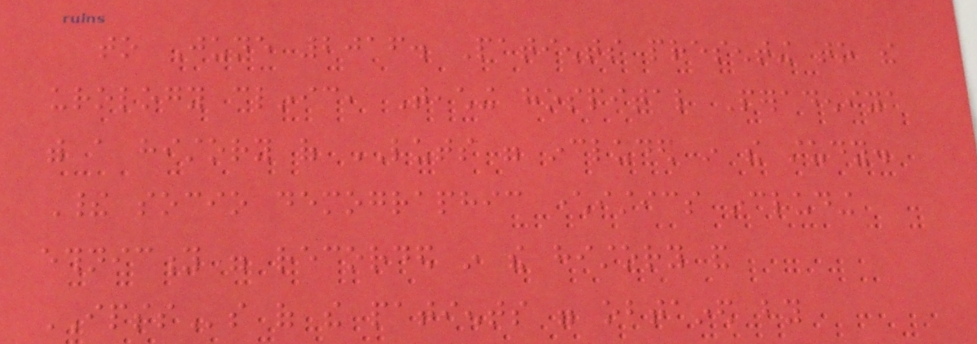to June 2016. Patients presenting to the
urology clinic, Teaching hospital Peradeniya
with a history of LUTS were included in the study.
Their socio demographic characteristics including
ethnicity were recorded in the history and
IPSSs of the patients were obtained by
